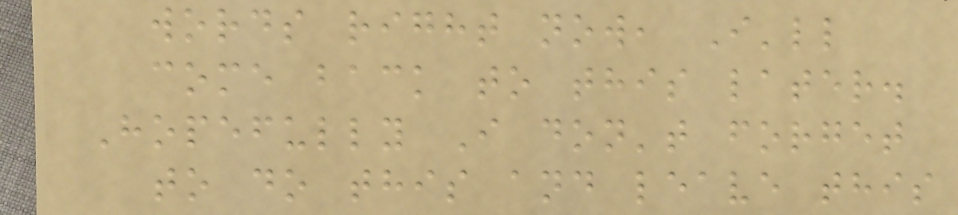words right now, I'll
come back to this later.
Hopefully I don't forget
to do this and leave this
